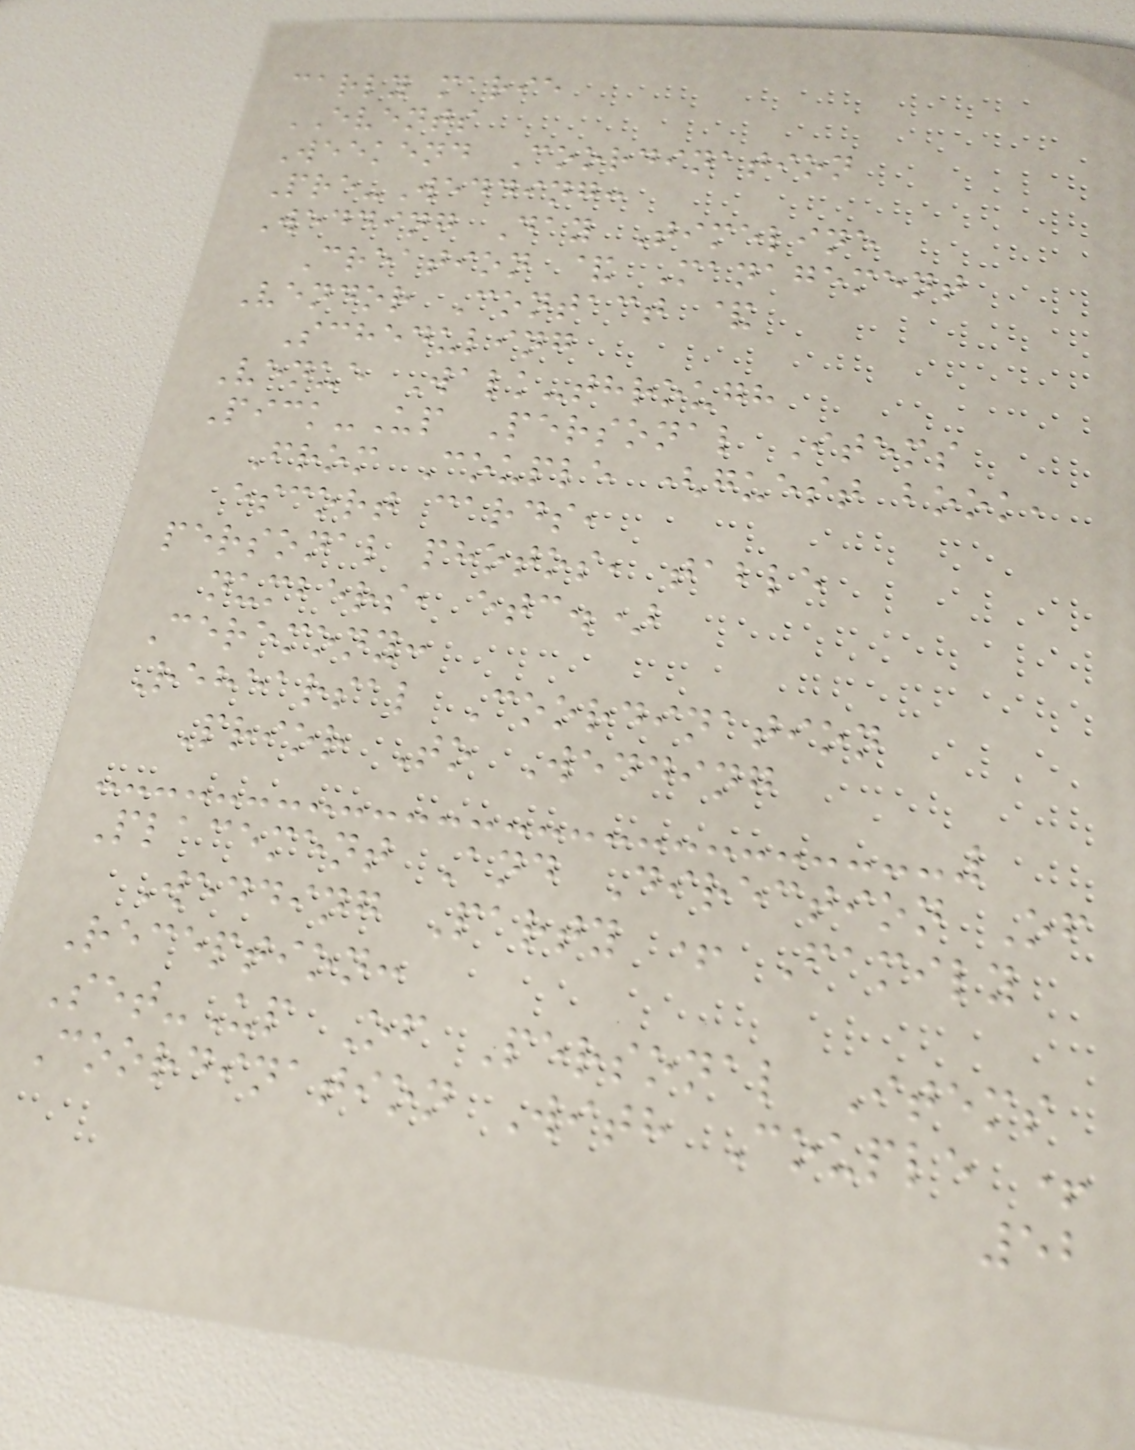carly marie
EVENTS
Weekend Coordination
Pre-Wedding:
Wedding Day Timeline
Creation & Management
Vendor Contact &
Scheduling
Venue Walk-through
Pick-Up Personal Items
From Couple (guest book,
escort cards,
personal photos, table
numbers, etc.)
Ceremony:
Rehearsal Coordination
Prior To Wedding
Placement And Direction Of
Wedding Party + Family
Reception:
Set-Up Of Personal Items
Coordination With Couple +
52
